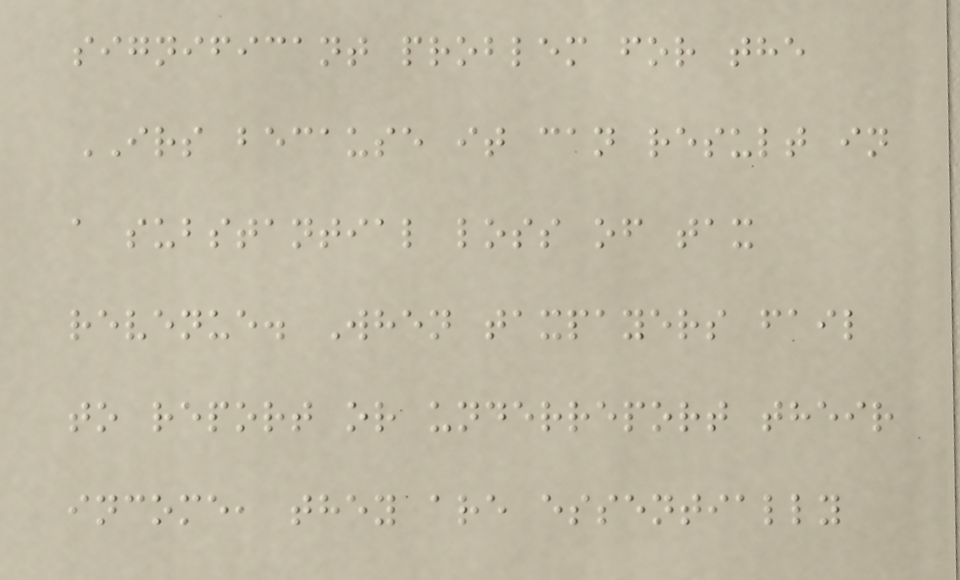significant problem for the
IRS because it can result in
a substantial loss of tax
revenue. When taxpayers fail
to report or underreport their
income, they are essentially
